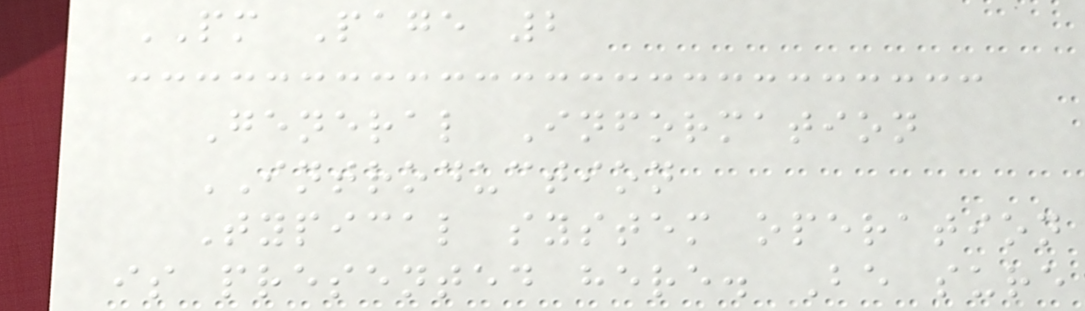PM Page 2
General Information
INTRODUCTION
Typical system operation
is presented here. Be sure
